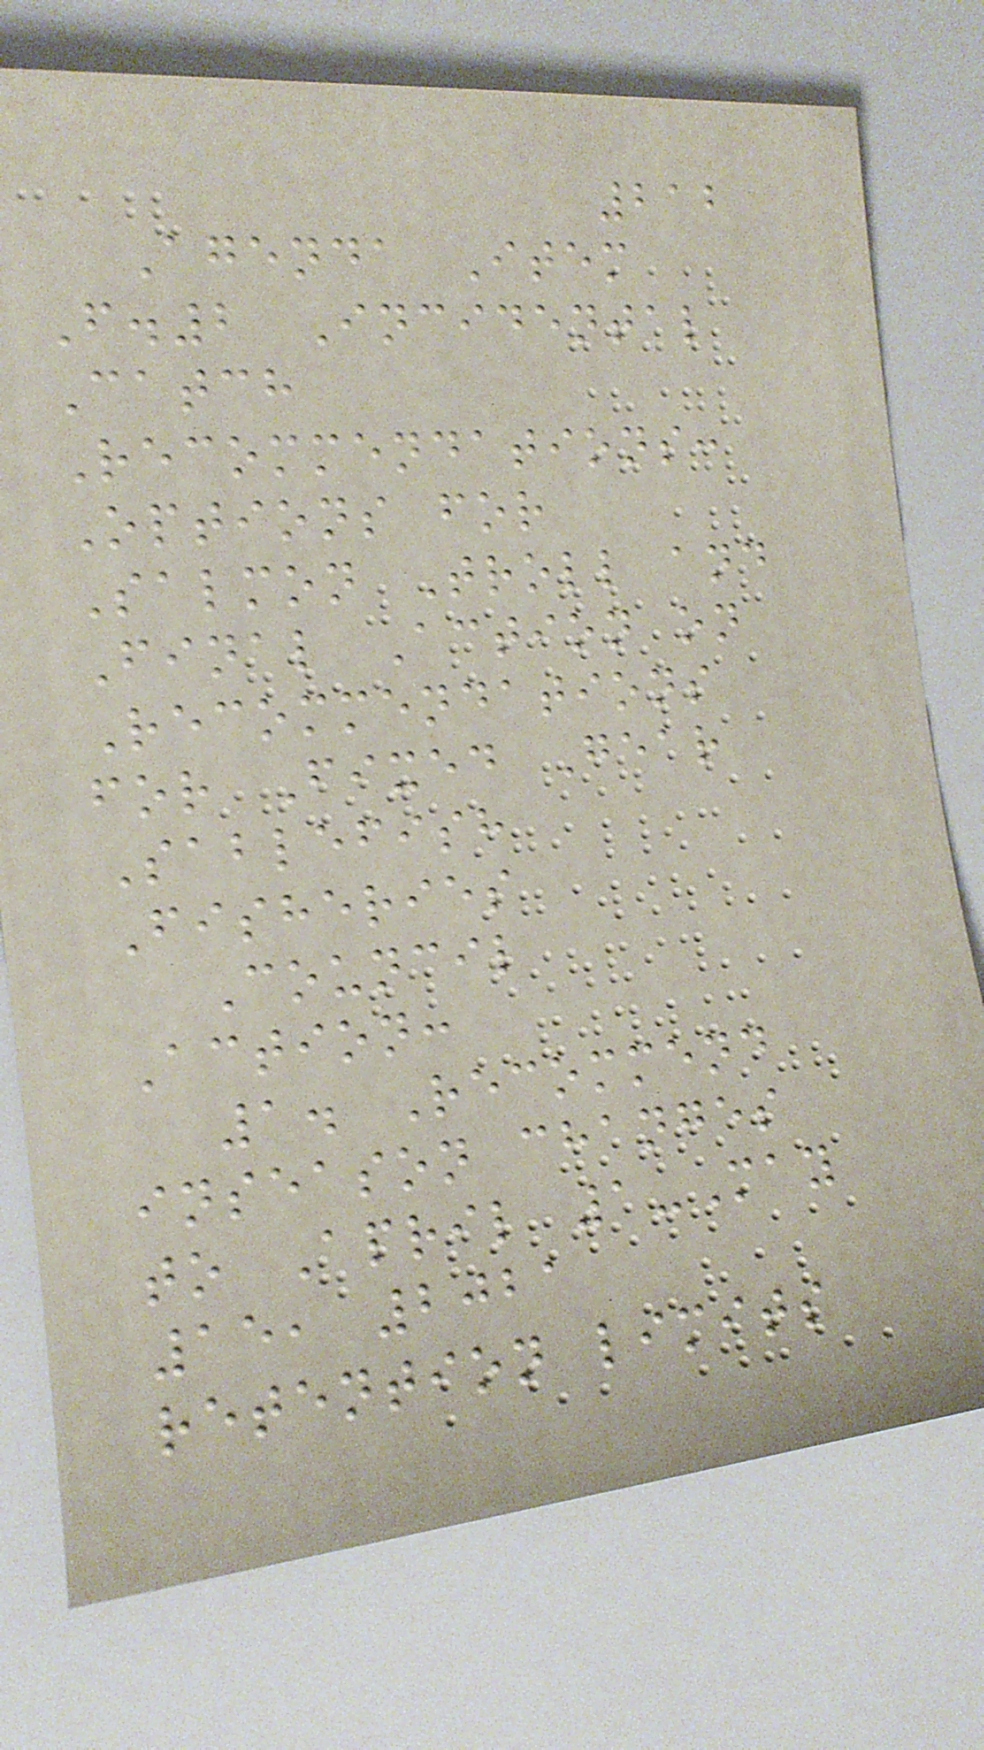212
Agenda Item
F.2 Incidental
Catch
Recommendations:
Options for
Salmon Troll and
Final Action on
Recommendations
for Fixed Gear
Sablefish
Fisheries
Council
Action:
1. Recommend
inseason changes
to April 1-May
15, 2021
retention limits
